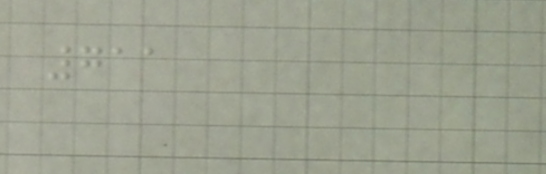711
